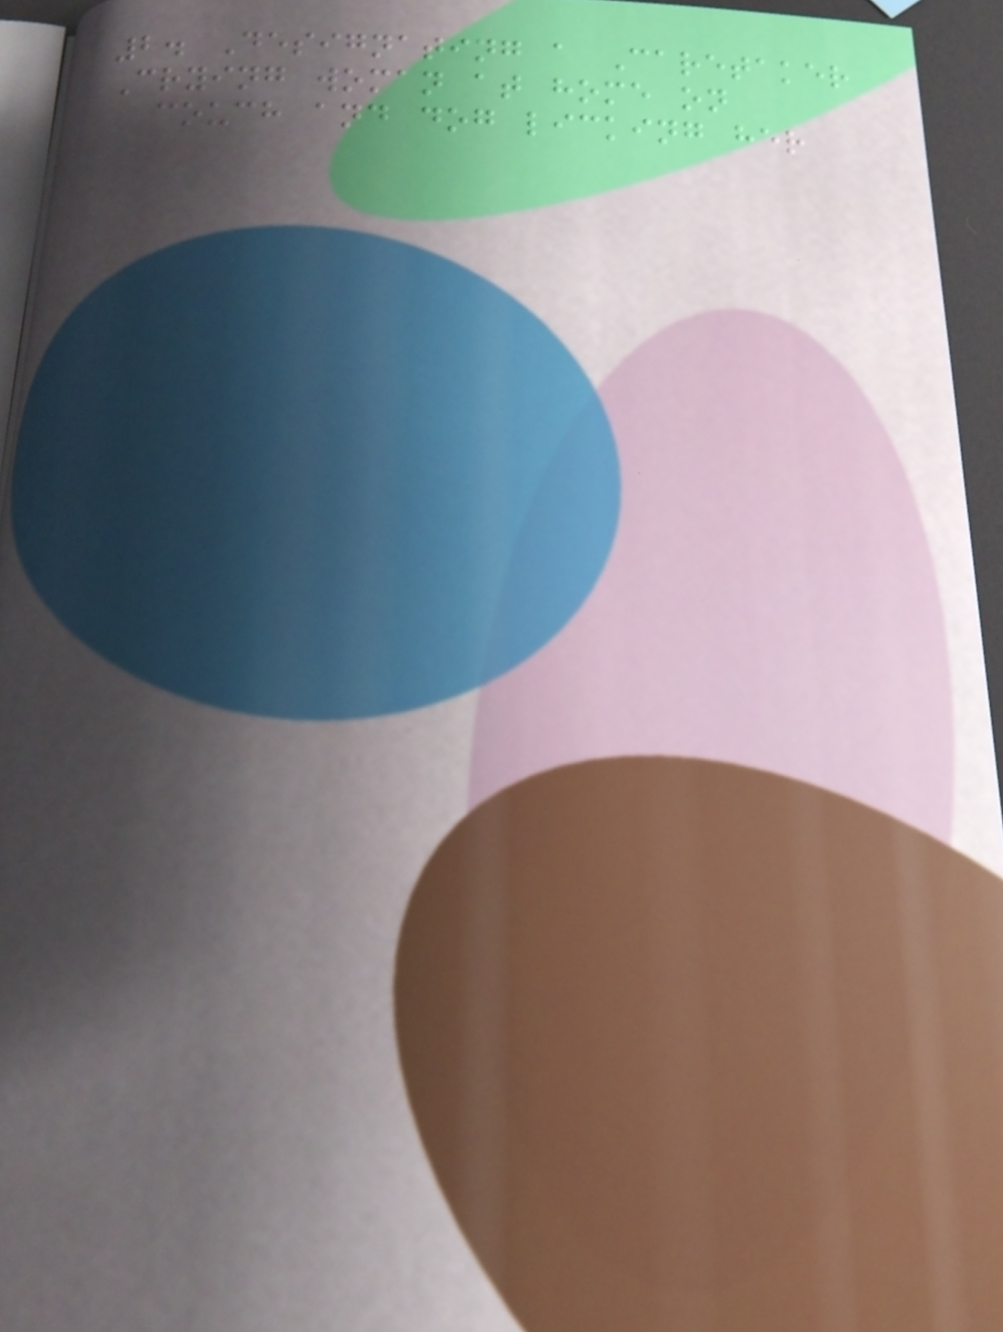2. Designating a Caretaker
Crying woman at home on
couch and dog licking her
